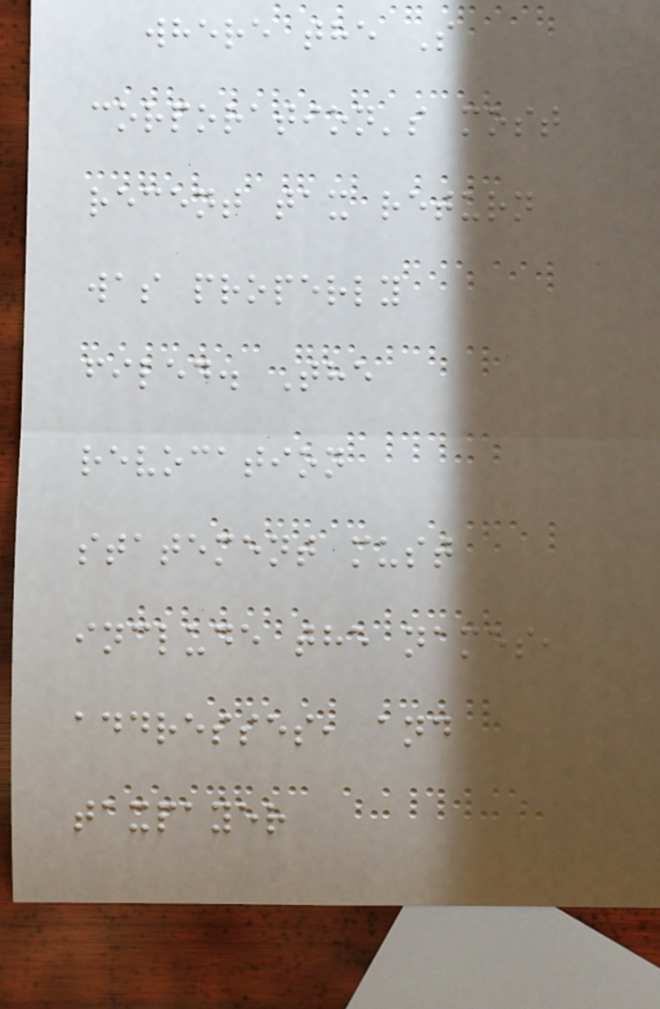where the S
corporation's most
recent tax return
was properly
filed. The
revocation
statement must
include the names,
addresses, and
taxpayer
